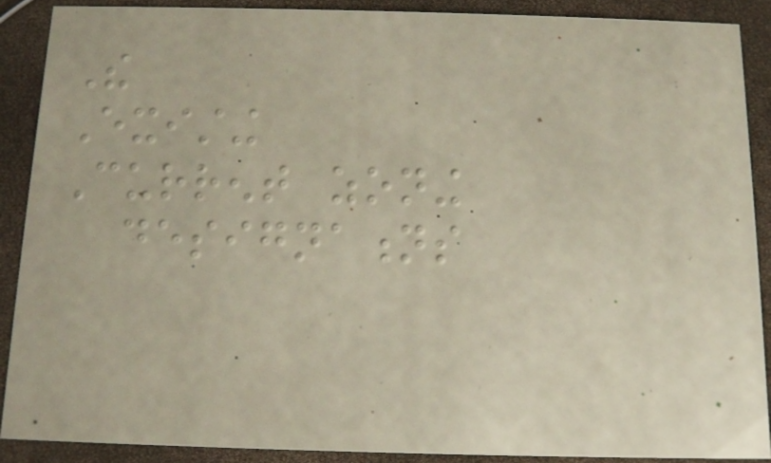The
Existing
Current zoning
designations
